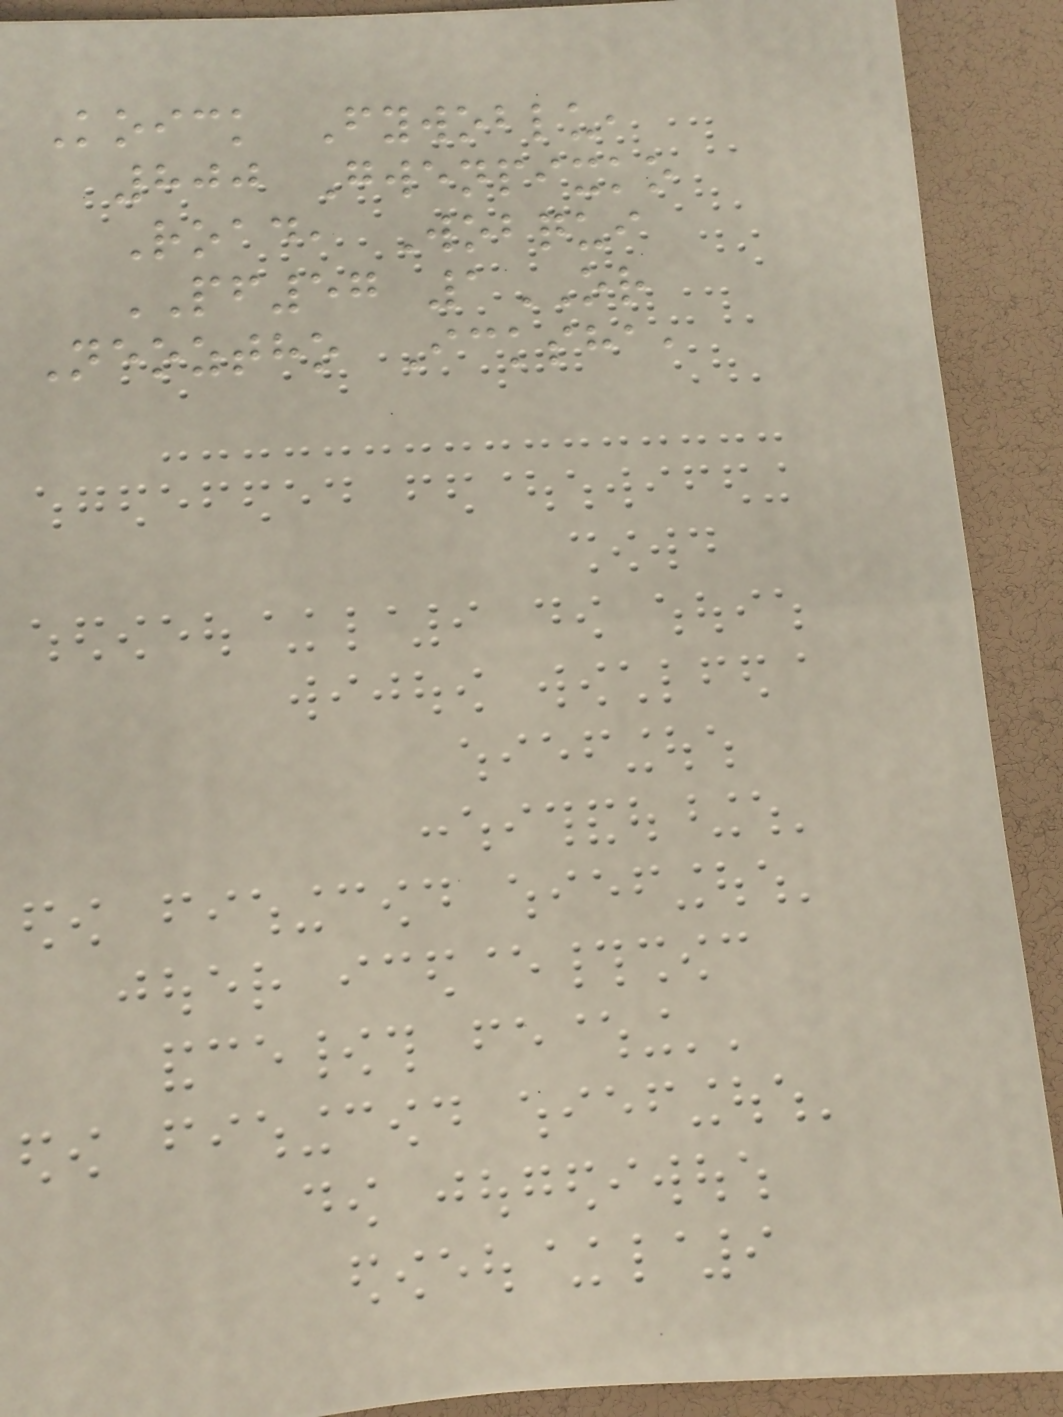Koick Fywoblu,
800 Gwenpixko
Road, Wobqui
PF57 1OR
Neoztho Icksha,
